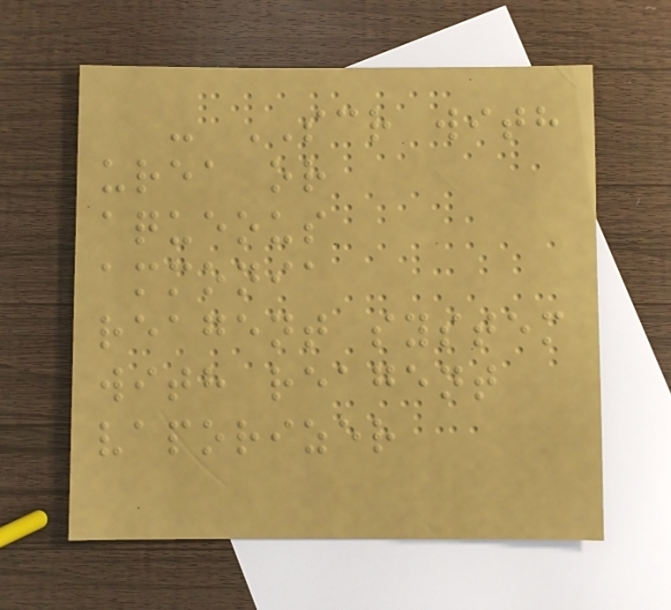- SCR with
urea or
aqueous
ammonia
reagent system
with reagent
vaporizer
